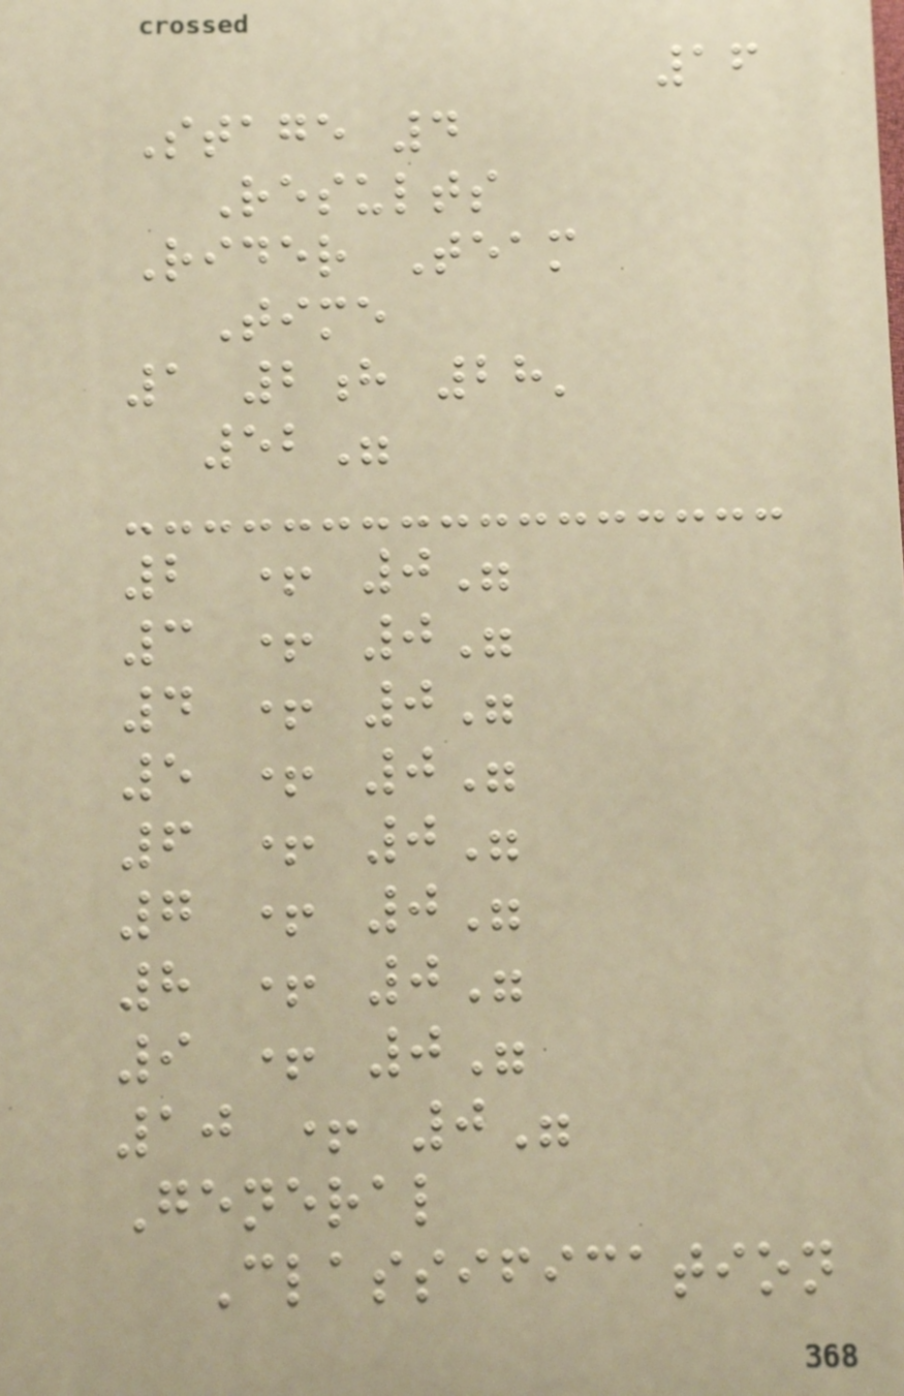16
Stage 4
Results
Rider Team
Time
1 2h 28'
52"
2 + 0"
3 + 0"
4 + 0"
5 + 0"
6 + 0"
7 + 0"
8 + 0"
9 + 0"
10 + 0"
General
Classification
